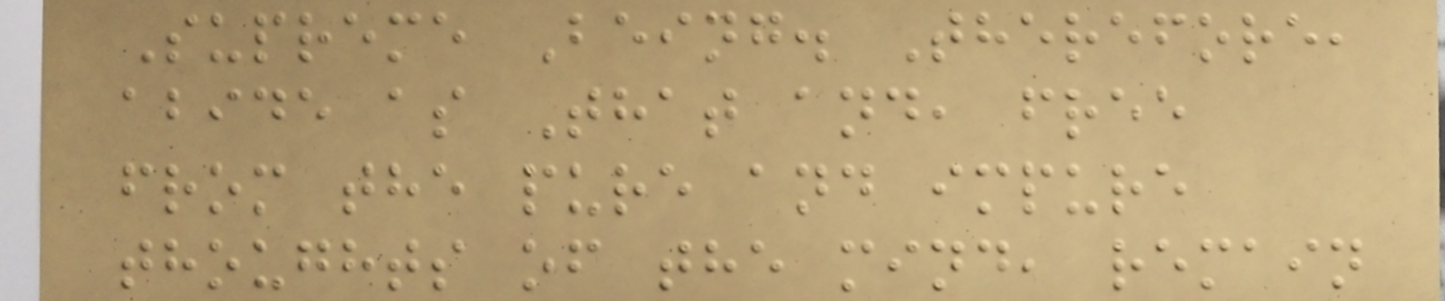Supreme Being. Therefore,
abide as That and, free
from the pure and impure
thoughts of the mind, remain
